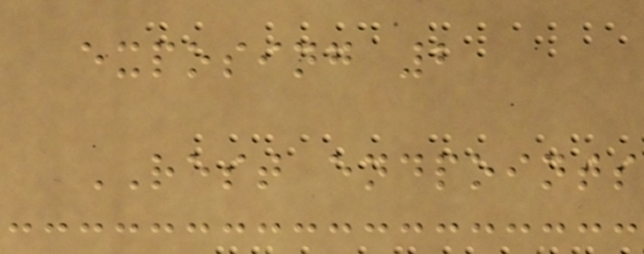exposing 2
REST endpoints
